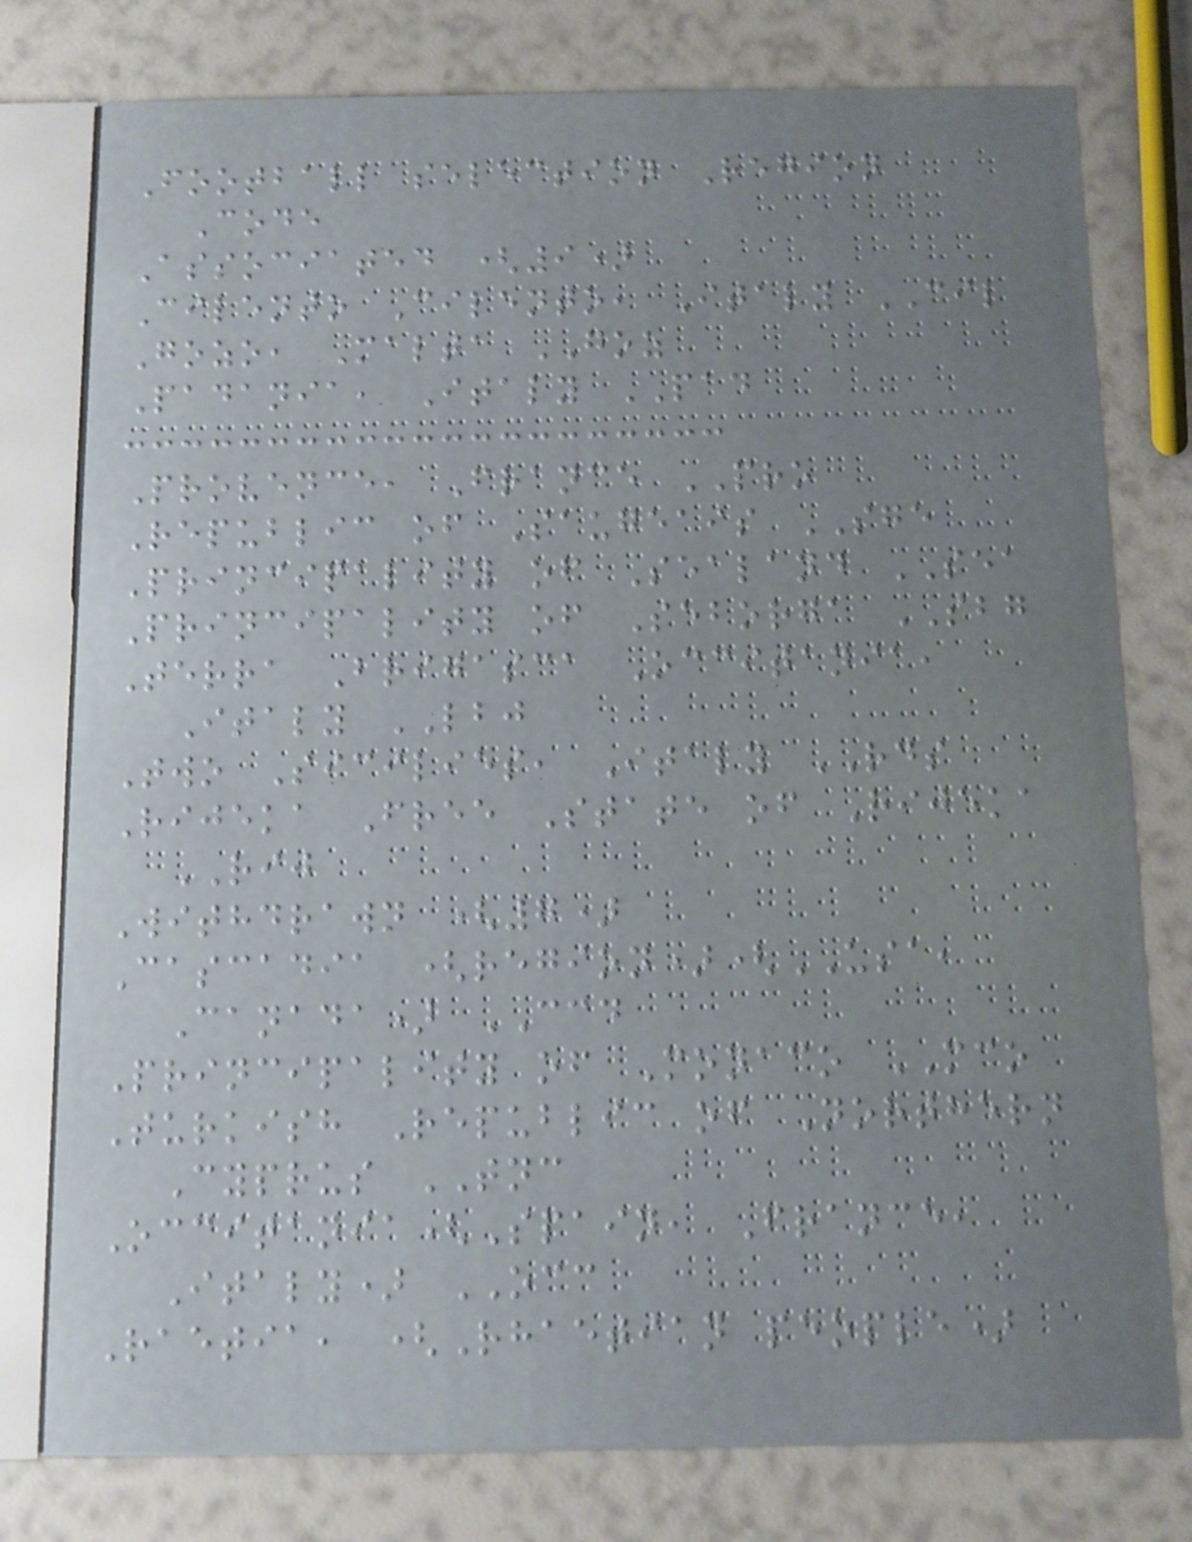Football selection Region
Code
Associated (9)
Cilento Cilento, Italy CIL
Gozo, Malta GOZ
Padania, Italy PAD
Provence, France PRO
Republic of Saugeais SGE
Principality of Sealand SEA
Principality of Seborga SBG
Terra Brigasca Occitania,
Italy LBJ
Two Sicilies, Italy RDS
Rijeka Free State of Rijeka
RIJ
Withdrawn (7)
Cascadia (region)(USA,
Canada) CCD
Principality of Monaco MCO
Turkish Republic of Northern
Cyprus TNC
Occitania(Spain, France,
Italy) OCC
Raetia, (Rhaetian people)
